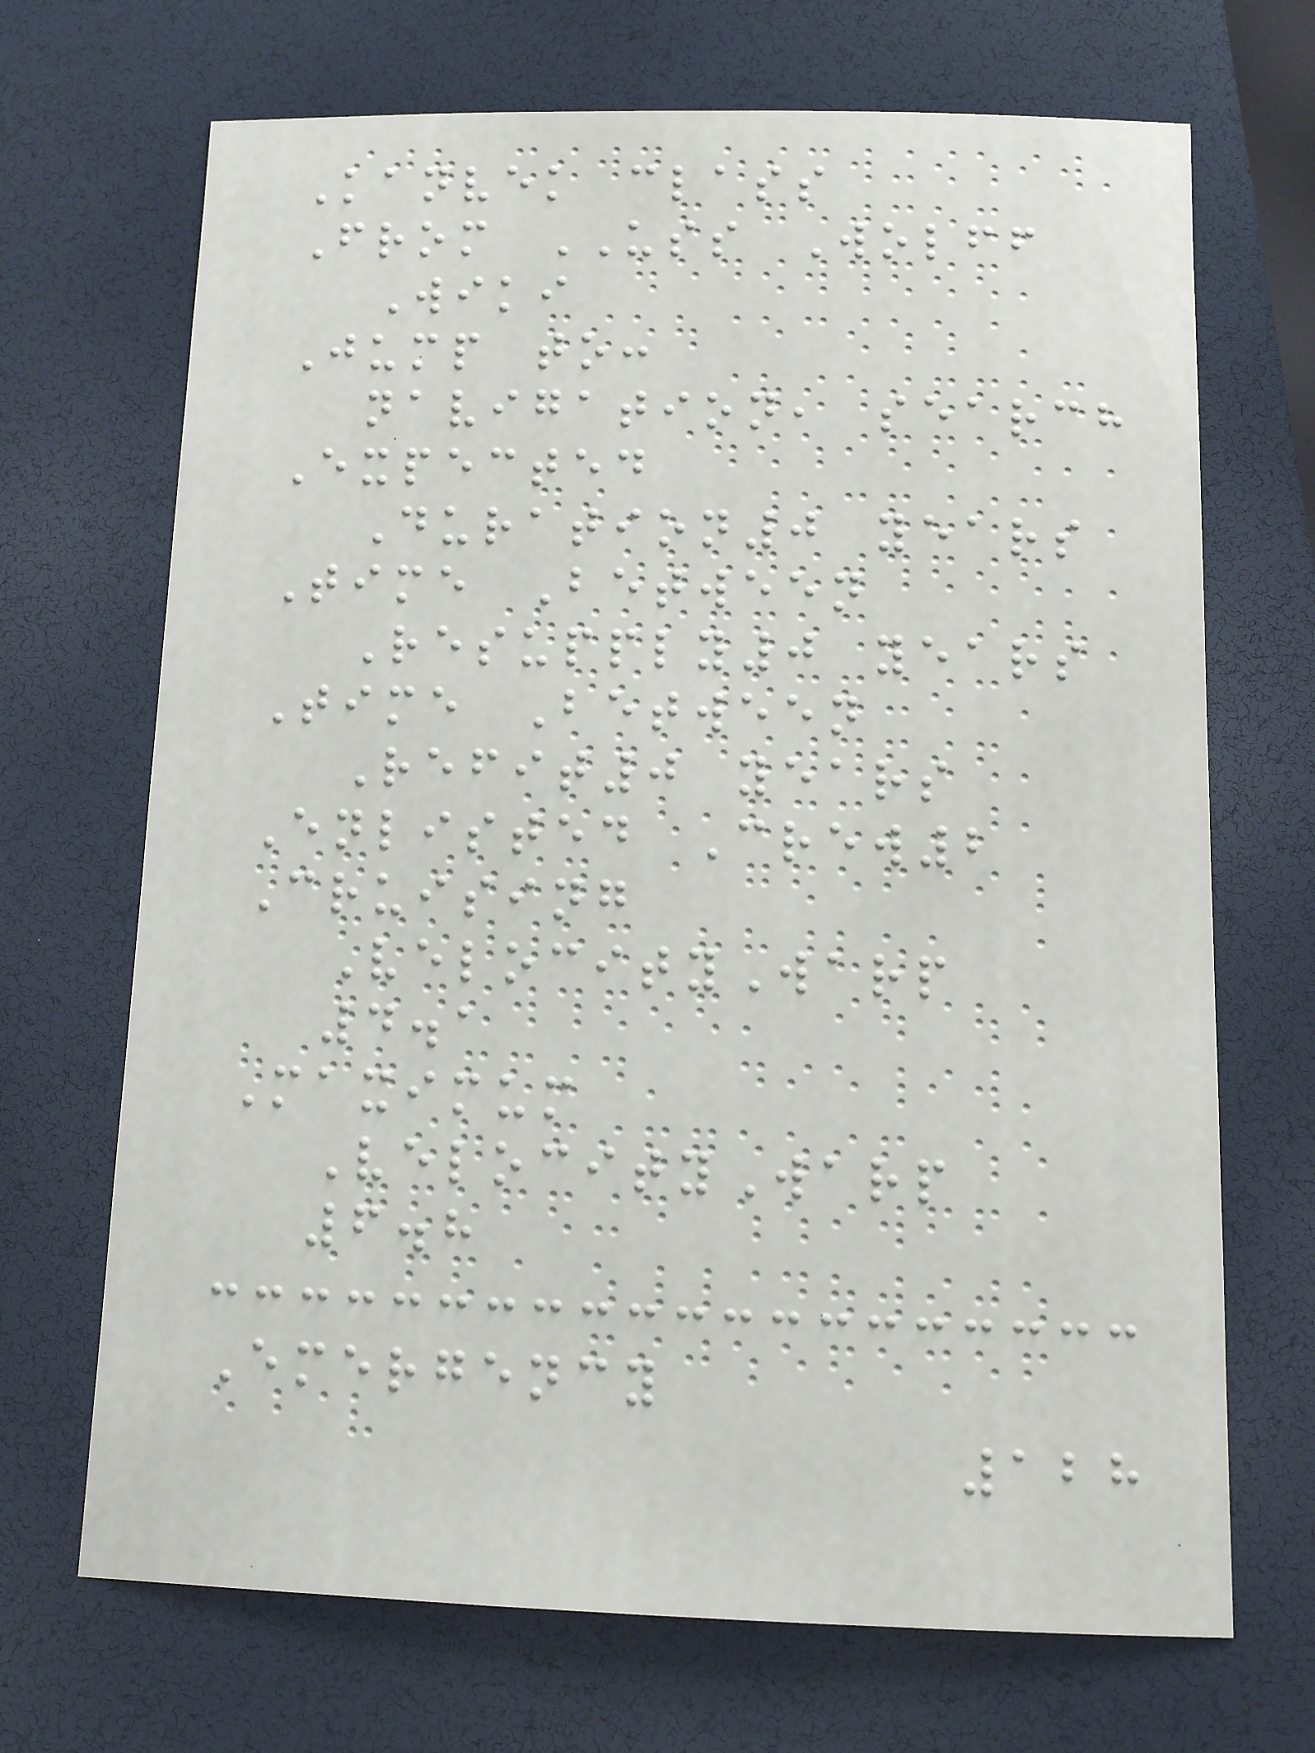Kanvek class
From USS Wolff
Wiki
Jump to:
navigation, search
Expected
Duration0 years
Time Between
Resupply0 years
Time Between
Refit0 years
Enlisted Crew2
Cruising
VelocityWarp
4.1
Maximum
VelocityWarp
6.8
Emergency
128
